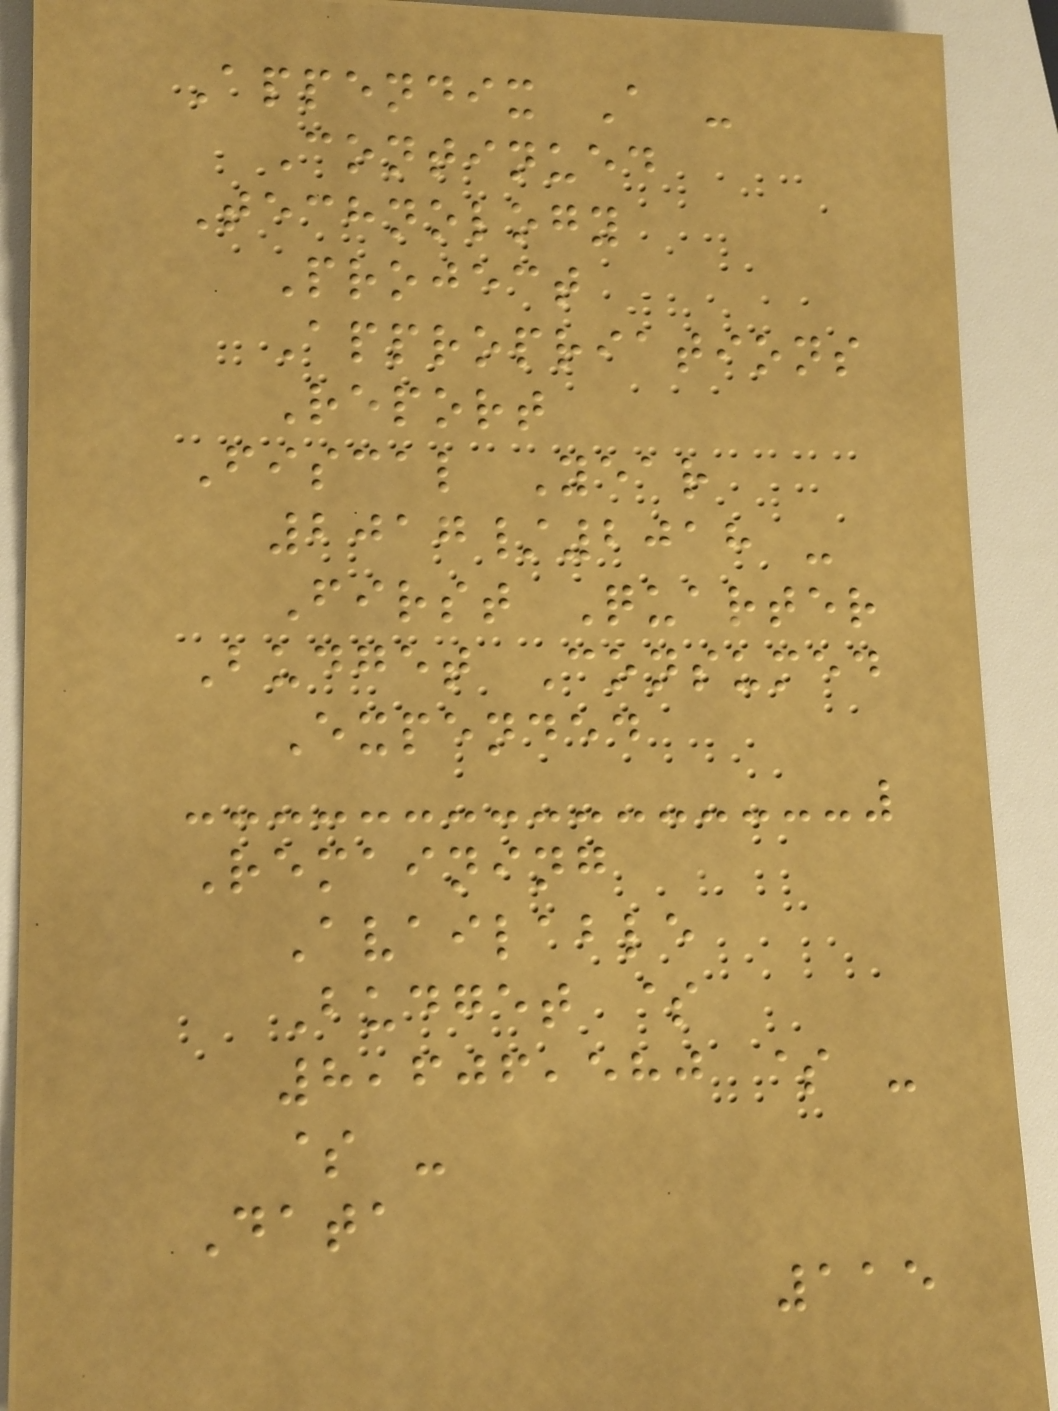Appendix A -
Continued
Technology
Project
Appropriations
Report
Fiscal Year
2017/2018 -
First Quarter
Budget Consumed
Expended
Remaining
Available
Budget $
8,606,580 $ -
$ -
Data
115
